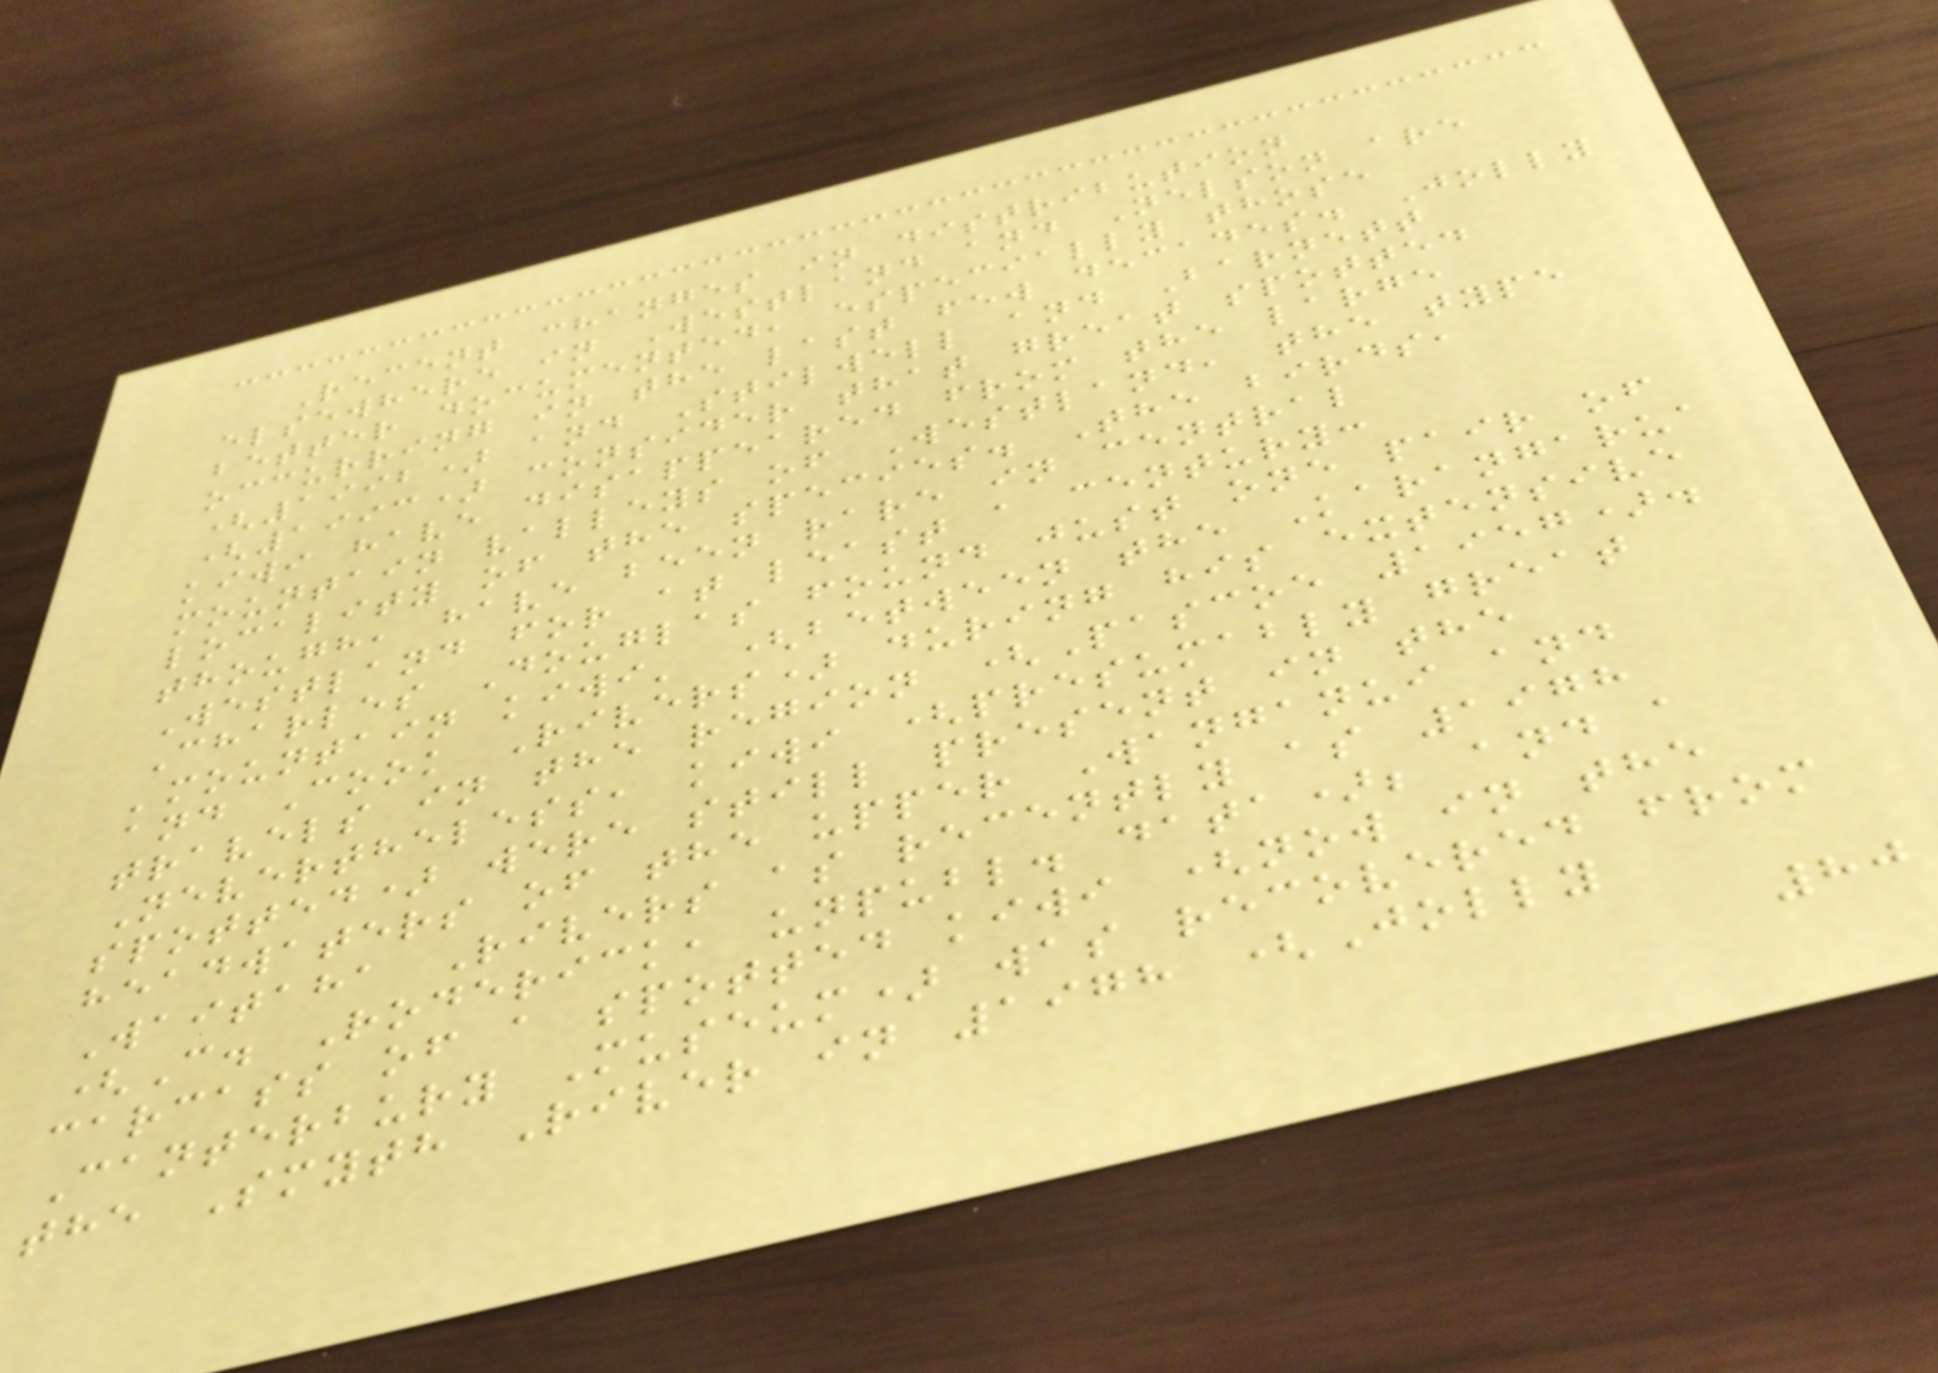Recent changes in distribution
elsewhere in Westland and Nelson are
better documented, especially those
occurring in the last few decades. Jolly
(1992) and Stilwell and Barnett
(1993) consider that great spotted
kiwi have disappeared from the large
mountain valleys of Westland, the type
locality of the species. The birds,
though, have been rare in central
Westland for at least a century:
Charles Douglas found just one pair of
'mountain kiwi' (between the Karangarua
and Cook Rivers) during his extensive
travels in the region (Pascoe 1957).
Nevertheless, kiwi (presumably great
spotted) were still present in the
headwaters of the upper Wanganui and
Waitaha Rivers as recently as 1978
(C. Roderick, unpubl. data); and a
carcass of a spotted kiwi (now in the
Canterbury Museum) was recovered from
the Smyth River in 1978 (Jolly
80
